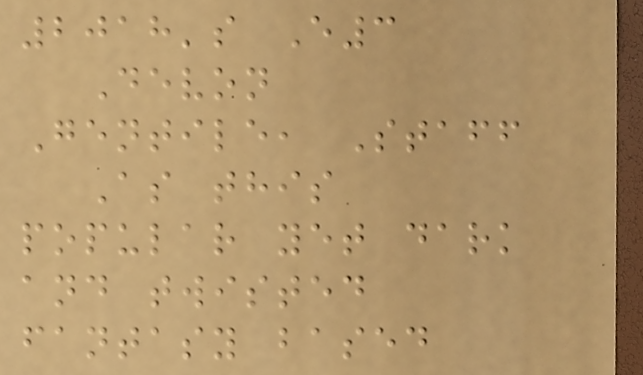2018's E3
Devon
Gentile, Staff
As this
popular yet dark
and twisted
fantasy based
